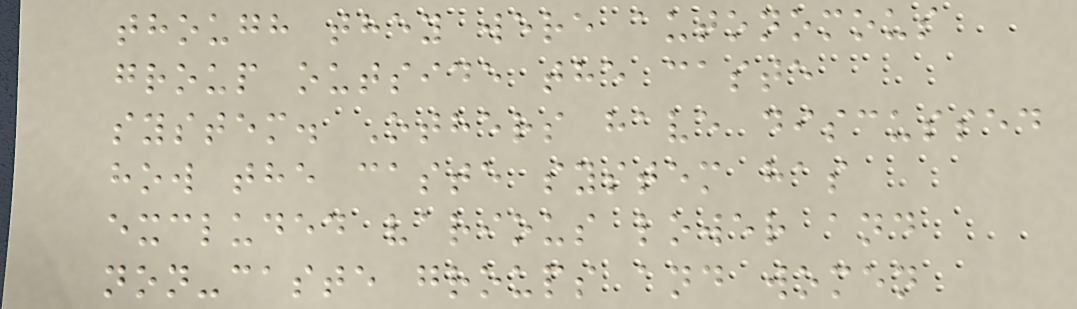though they were autonomous
group outside the caste
system. Others have discussed
how the caste system has
excluded various lower and
non-caste groups and women
